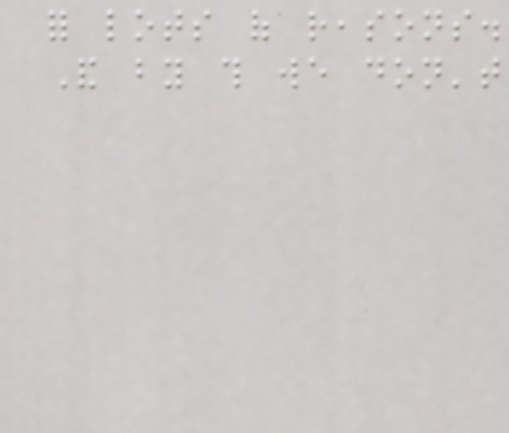for lots of reasons.
And by this we don't
